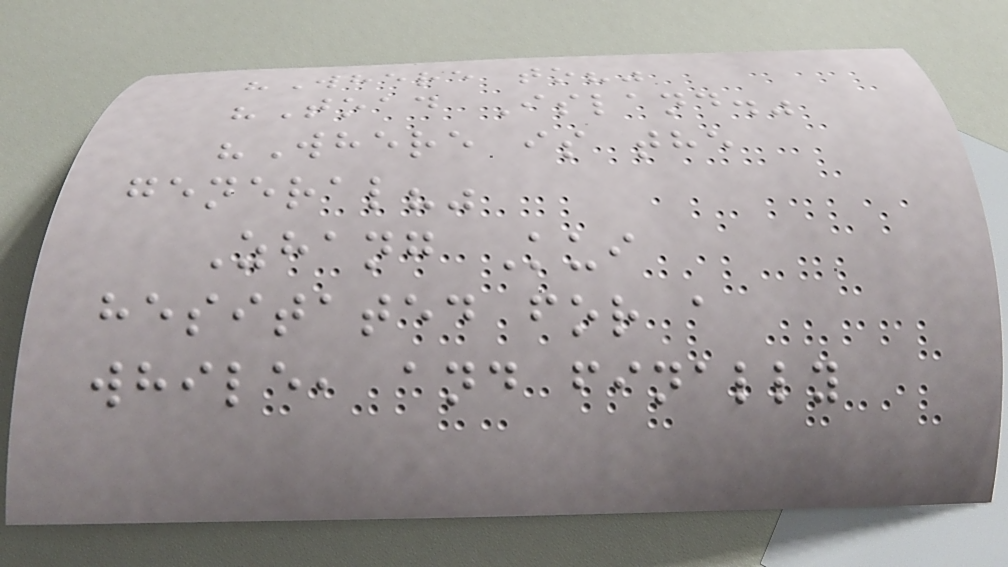"Where to?"
"Toad Island."
"Where is the
general?"
Zhang Kui
hesitated for a
while, and finally
